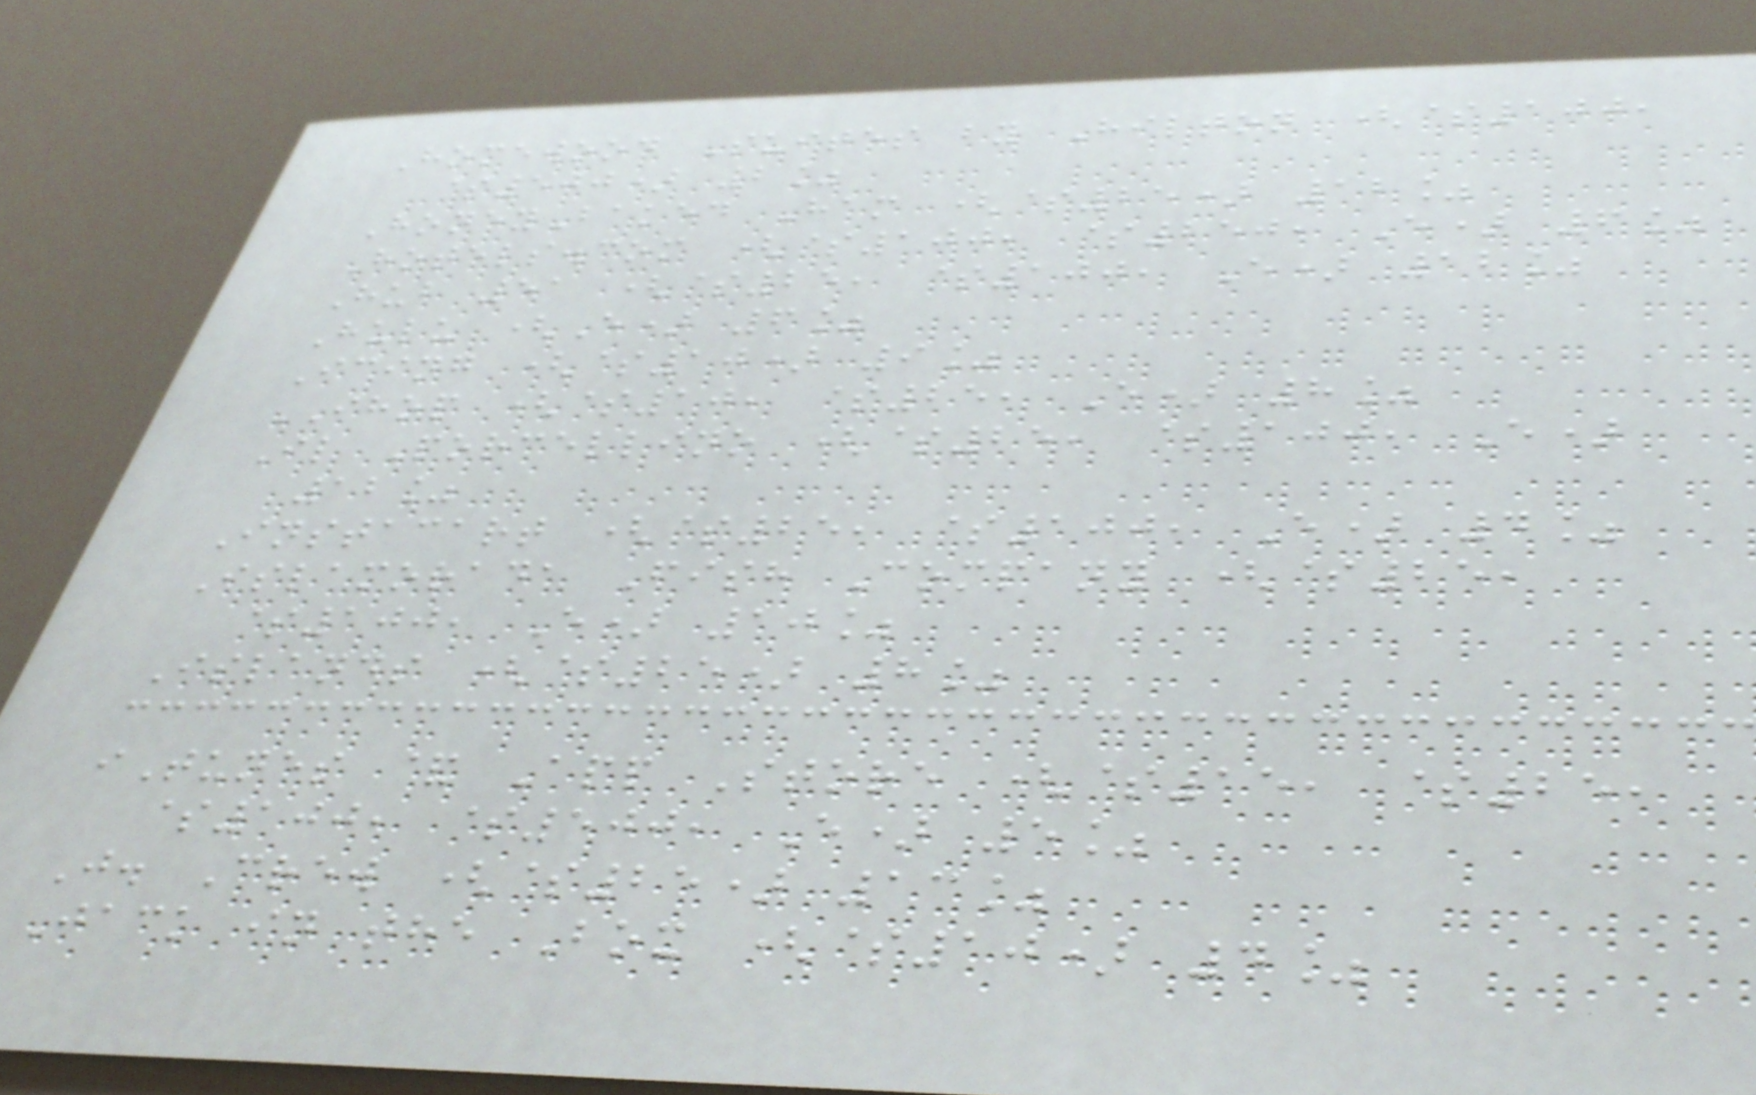Homewood Suites by Hilton ($100,
$500) 2%
HoneyBaked Ham ($25) 12%
Hotels.com ($100, $250, E) 6%
Hub 51 ($25, $100, E) 12%
Hulu (E) 6%
Icing ($10) 9%
IHOP ($10, $25, E) 8%
Il Porcellino ($25, $100, E)
12%
Instacart ($25, $100, E) 4%
Islamorada Fish Company ($25,
$100, E) 10%
Islands ($25) 8%
iTunes & App Store ($15, $25,
$100, $500, E) 5%
J. Crew ($25) 13%
Jack in the Box ($10) 4%
